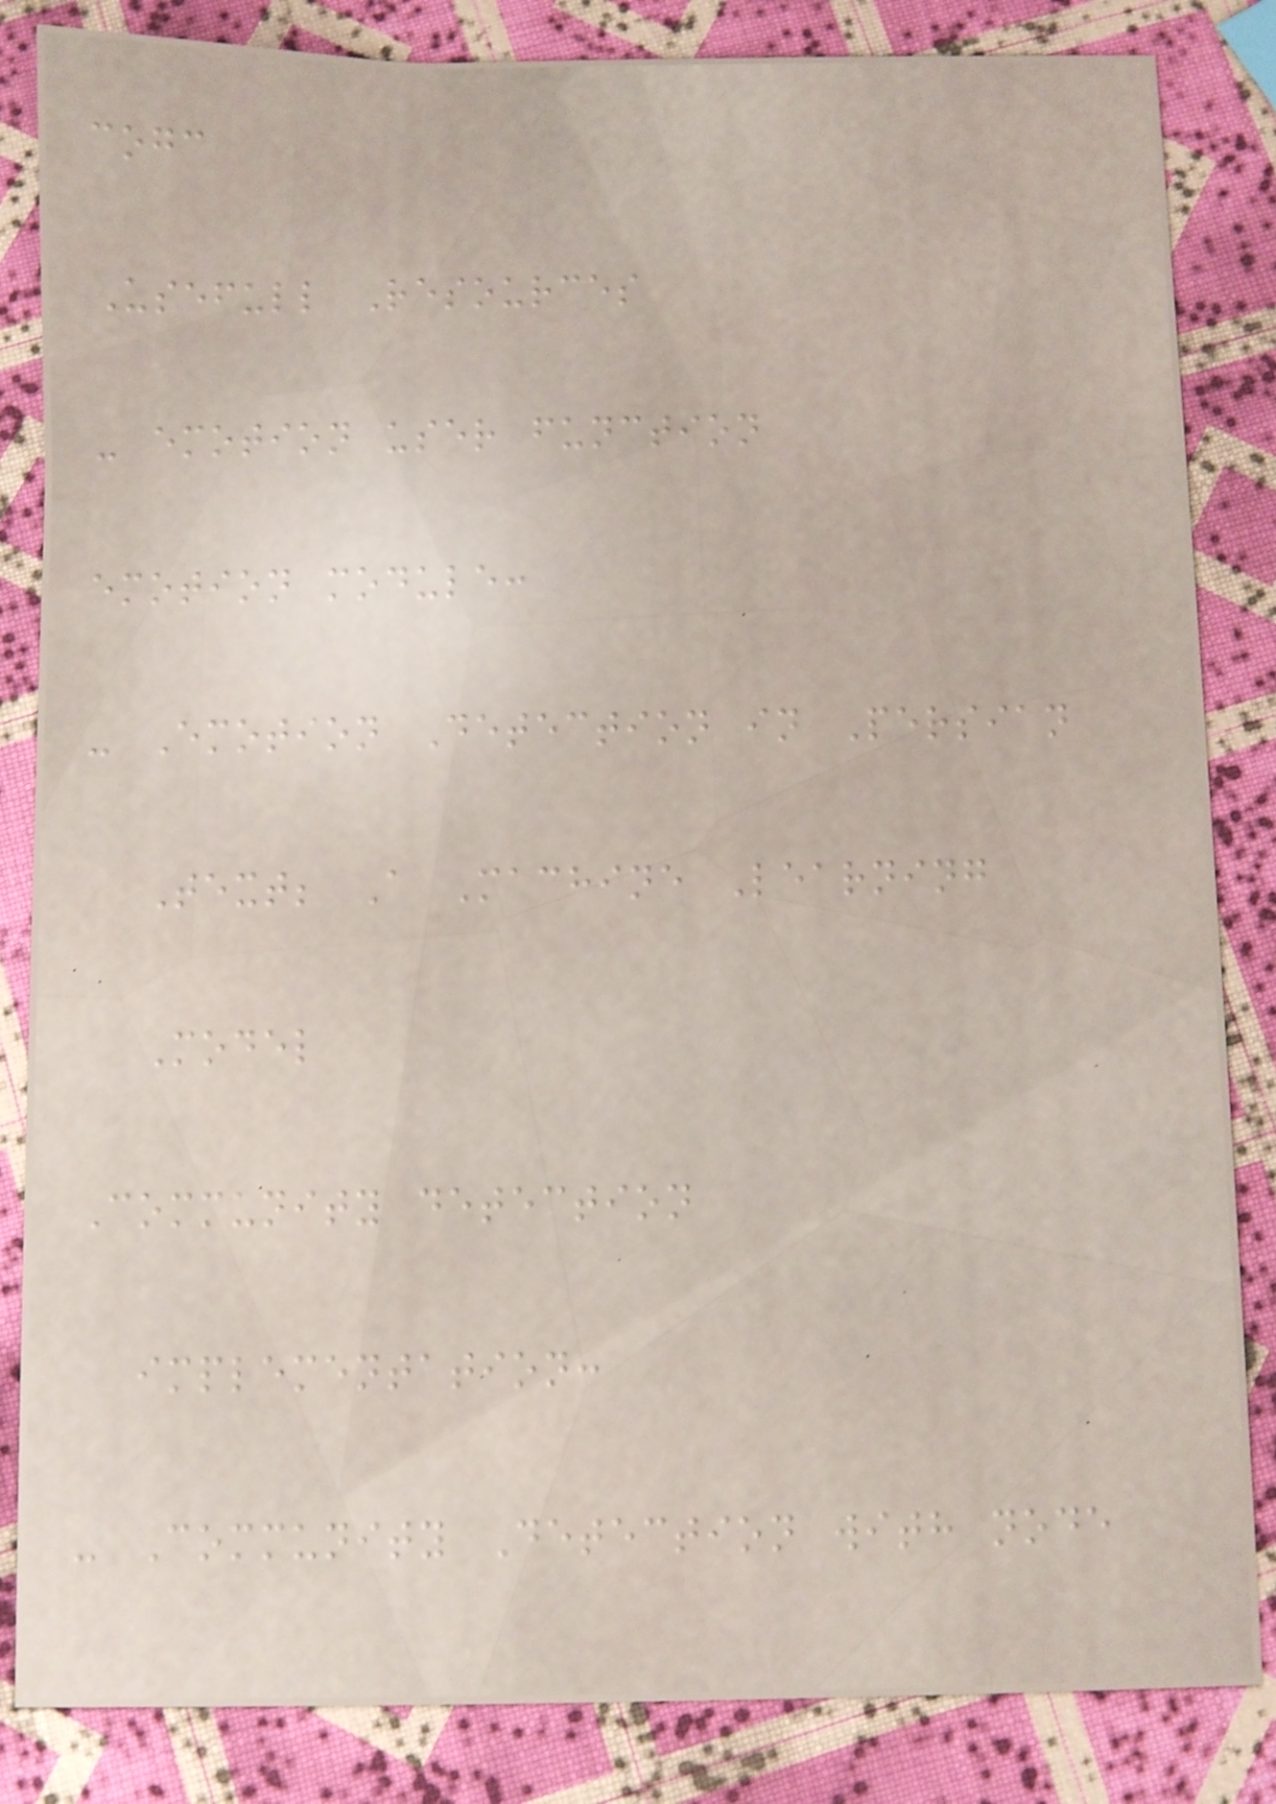cogc
Usefull Resources
- emotion user function
emotion module:
- Emotion Detection in Persian
Text; A Machine Learning
Model
Community detection
implementation:
- Community Detection with node
